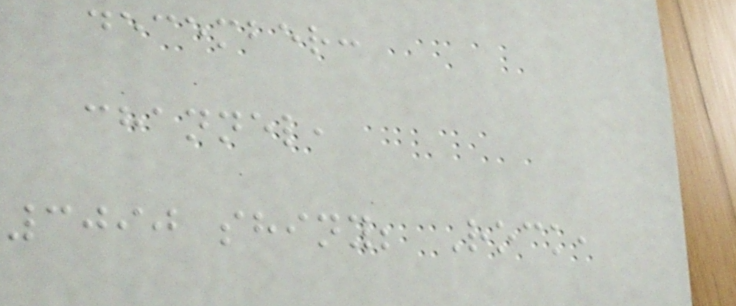december:
channel,
3090 shiny; Rock,
